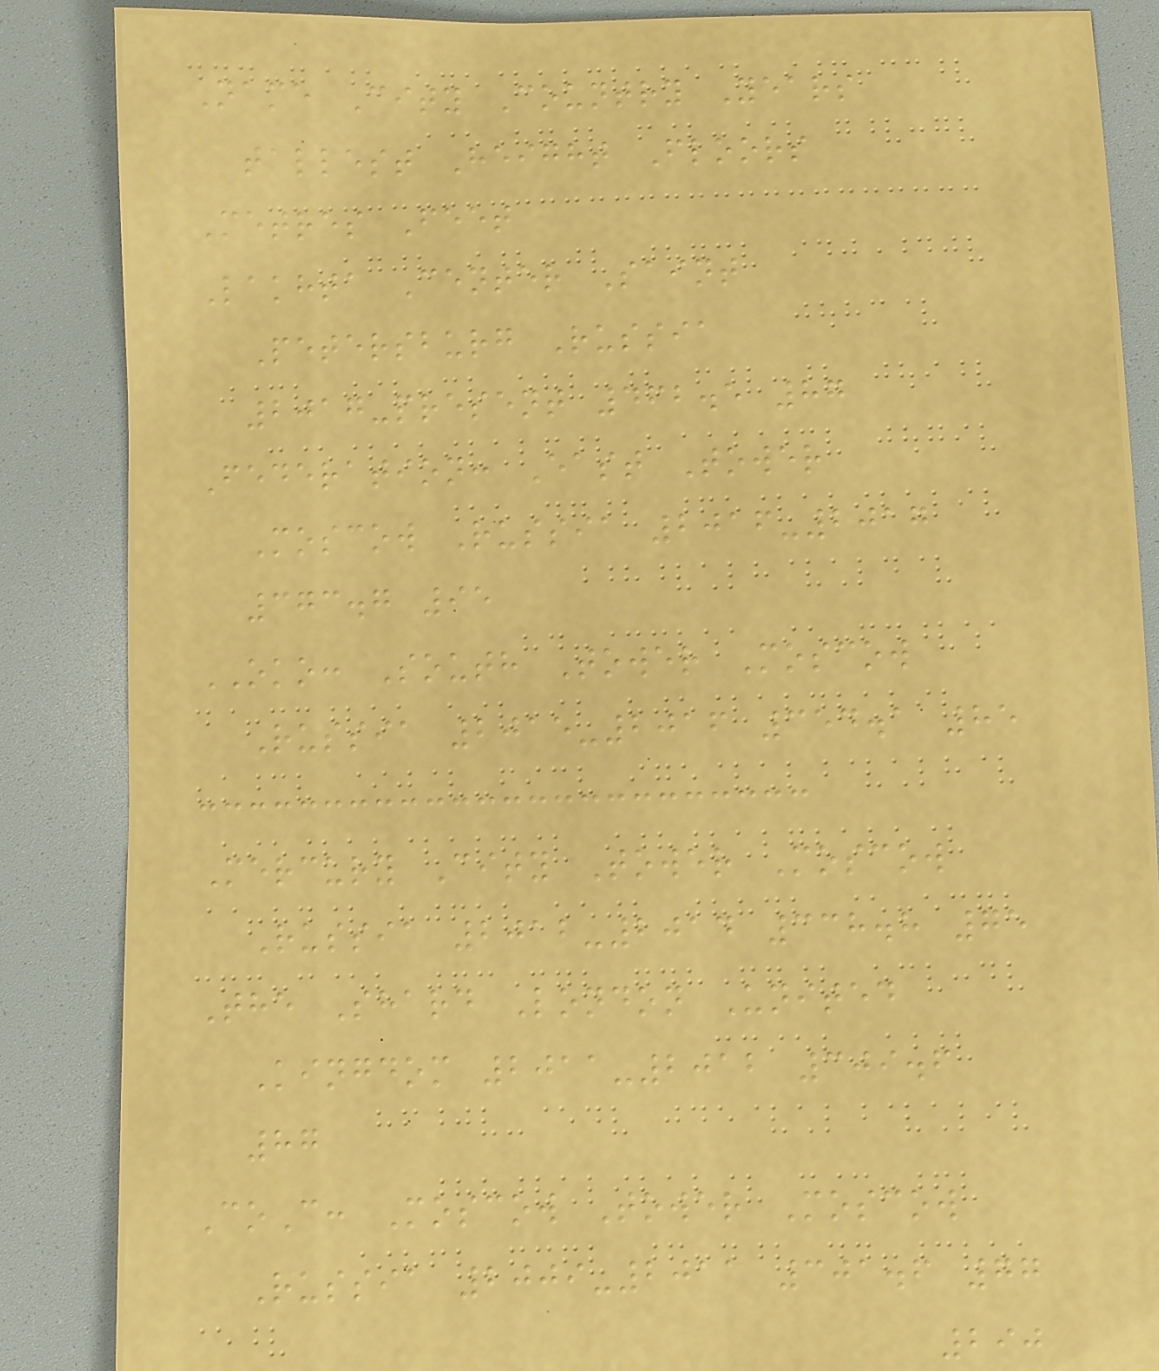Name City Country Years
tallest Height Floors
Metres Feet
Lakhta Center Saint
Petersburg Russia
2017-present 462.5 87
Federation: East Tower
Moscow Russia 2016-2017
373.7 95
OKO: South Tower Moscow
Russia 2015-2016 354.1 85
Mercury City Tower Moscow
Russia 2012-2014 338.8 75
The Shard London United
Kingdom 2011-2012 309.6
87
CoC: Moscow Tower Moscow
Russia 2009-2011 301.6 77
290
